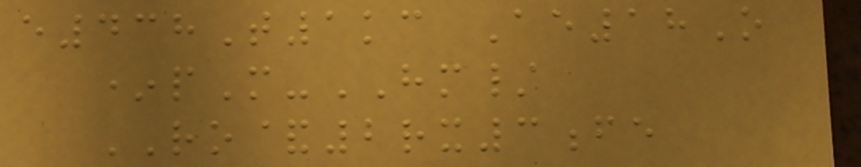e438T1kc Ae18O
*pM-HM/
RO&2rx3fe
